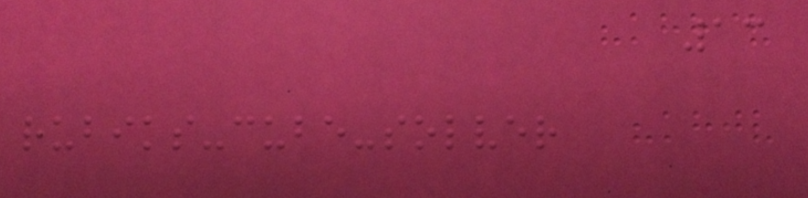13
rubiks-cube-solver
